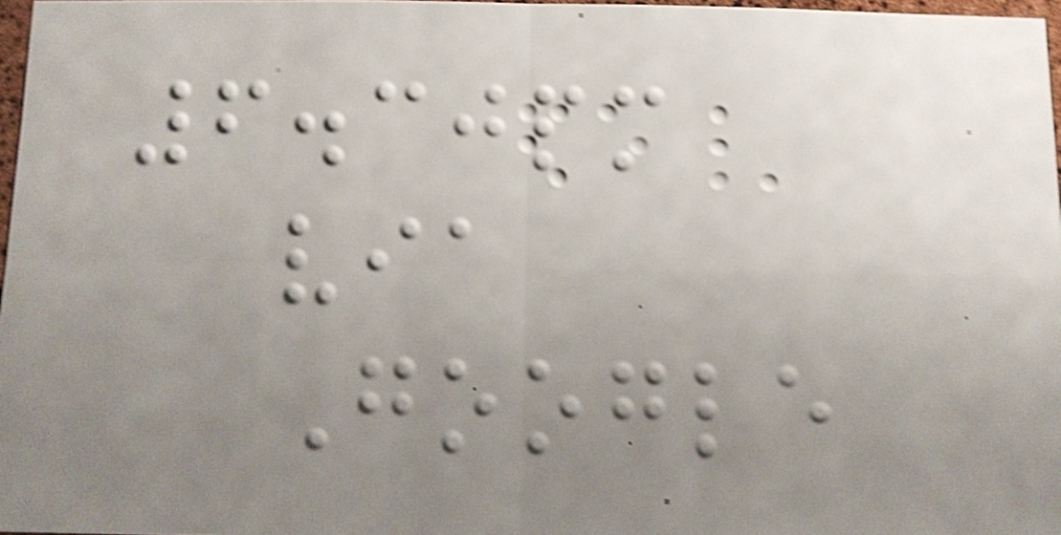6.30pm
via
Google
